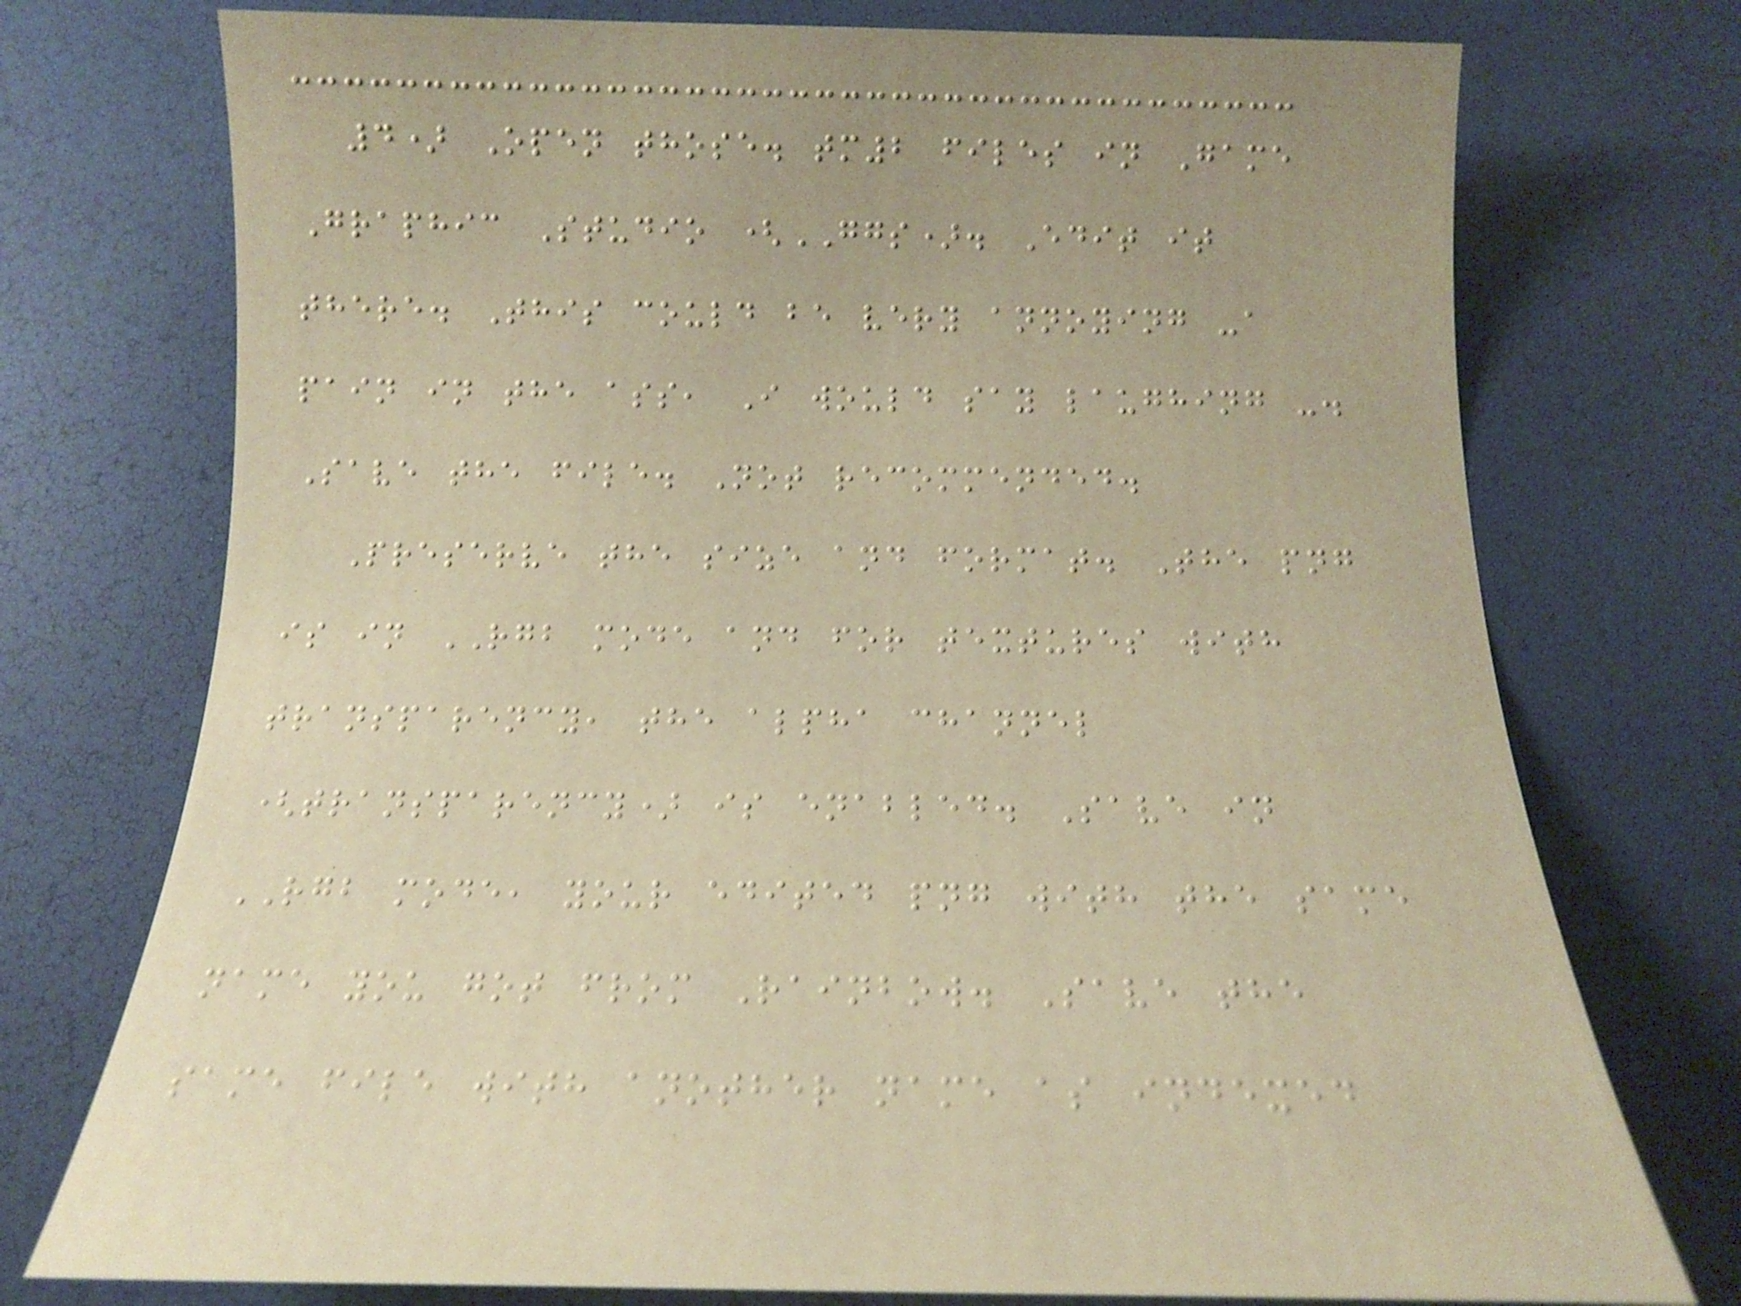4) Open those. tm2 files in Game
Graphic Studio (GGS). Edit it
there. This could be very annoying -a
pain in the ass, I would say laughing -.
Save the file. Not recommended.
Preserve the size and format. The png
is in RGB mode and for textures with
transparency, the alpha channel
(transparency) is enabled. Save in
RGB mode, your edited png with the same
name you got from Rainbow. Save the
same file with another name as indexed
